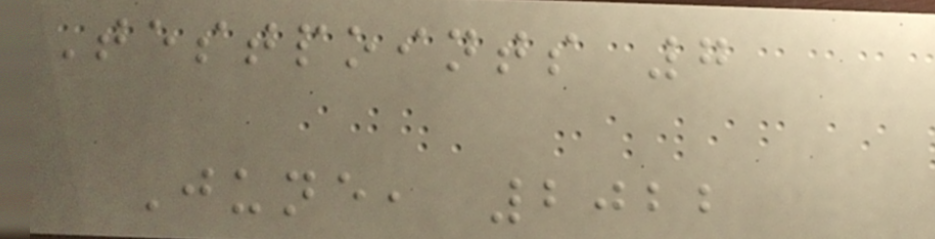Testpoints 7
June, 2022
